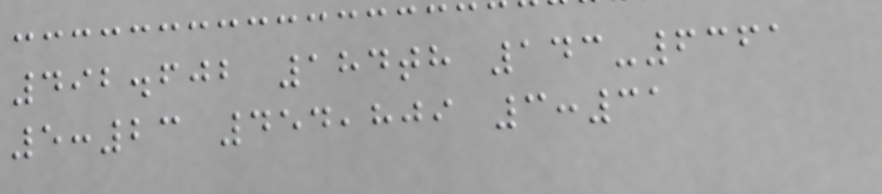492.602 184th 143-6361
5:23 454,809 3:31
